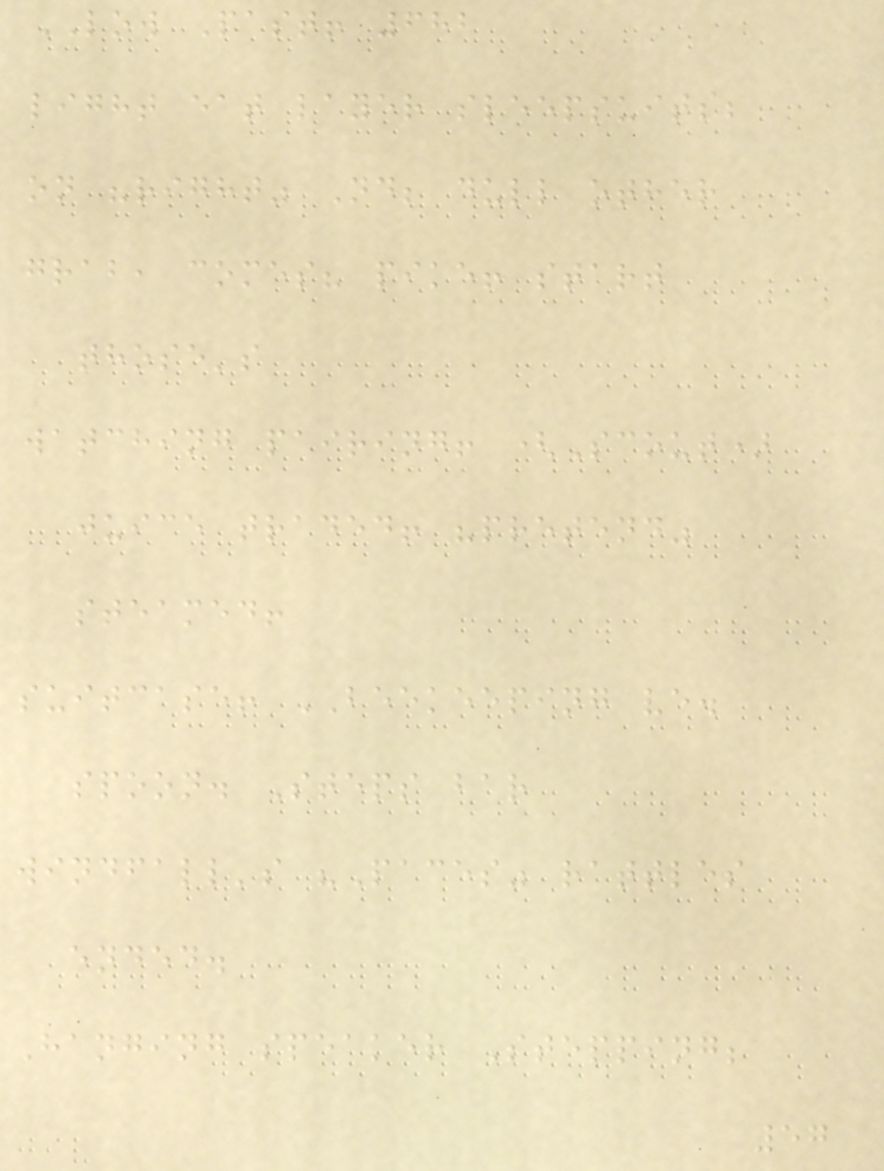LOW Past! 682
light eat layer sleepsuits;
on "right" Nd; dull other
grab, comes? pike! start
those's
watching pairing! (Scout)
juice traded! "pretend"
steamed!
suitcase! BEEKEEPING ve.
spoon. Steps bar
windfall's "Paces" rattles
ended.
Hanging speaker Stepping;
57
